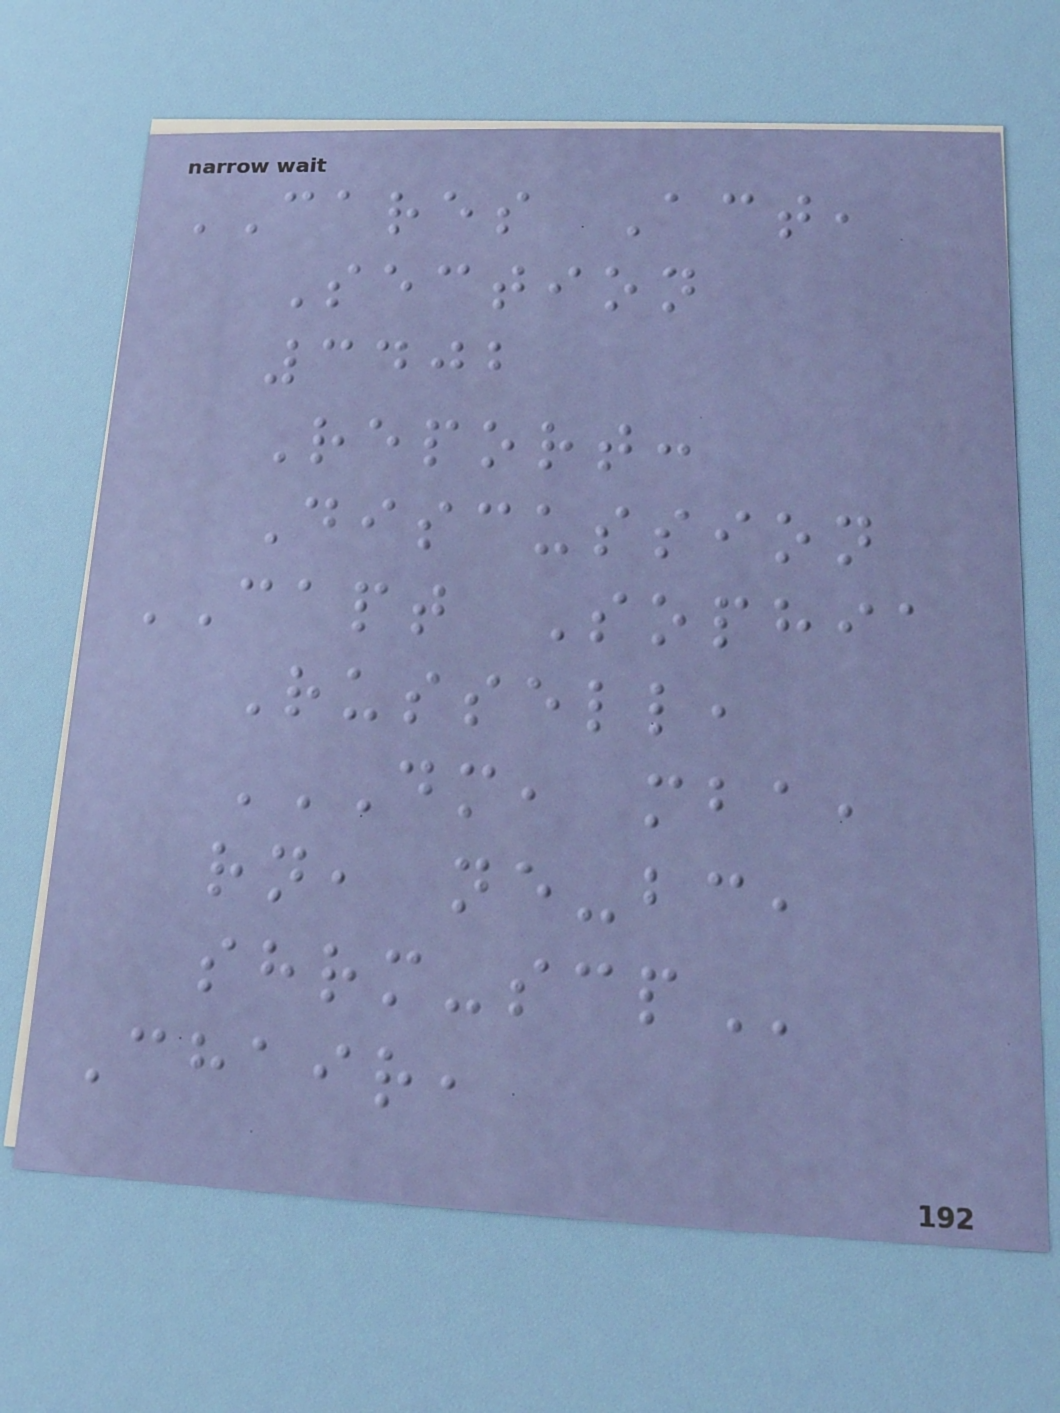CARES Act,
Section
3402
Report:
Discussion
CAPT Sophia
Russell,
DM, MBA,
RN, NE-BC,
SHRM-SCP
Chair,
